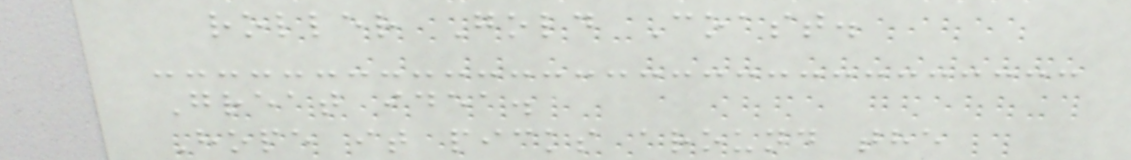roller Gold Coast.
Great idea.
Hope it picks around the
